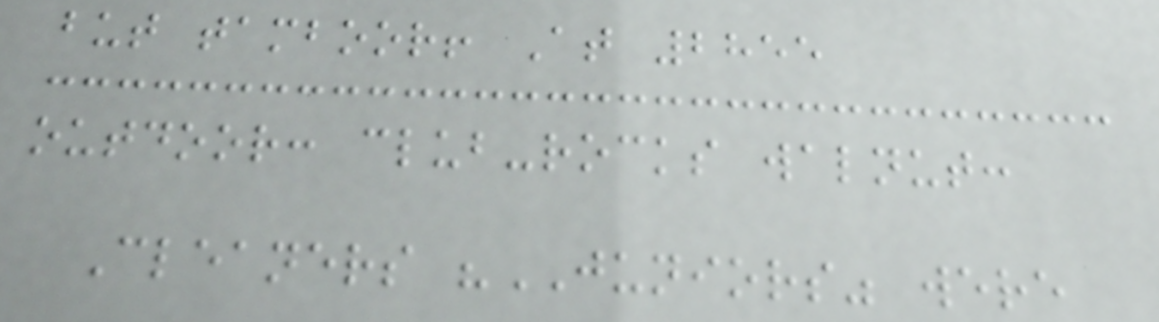but tamboor! At 2855
outdoor: club-rocks walnut:
Cleaners "JUNIORS" were
